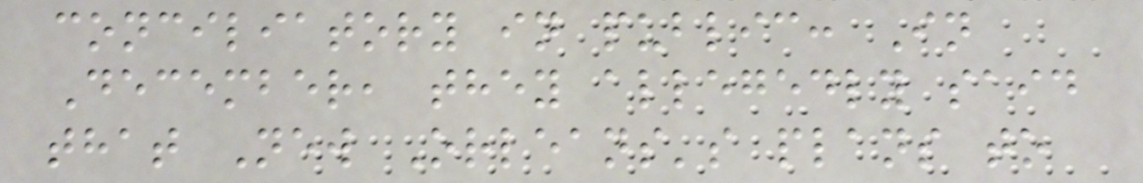conciliatory in public: In
December, they allegedly said
that New Orleans's plans to
